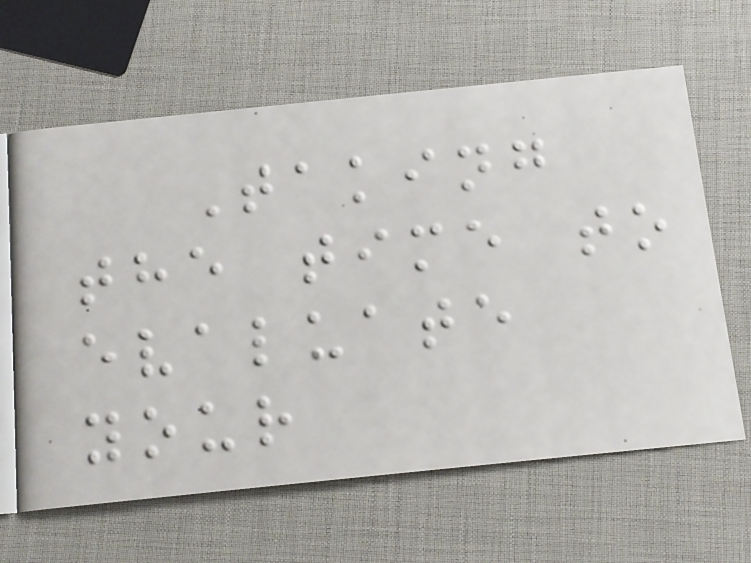Taking
the time to
evaluate
your
